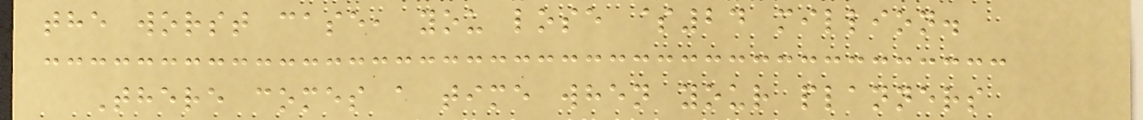the worst case, you lose $24 million.
There comes a time when your planners
